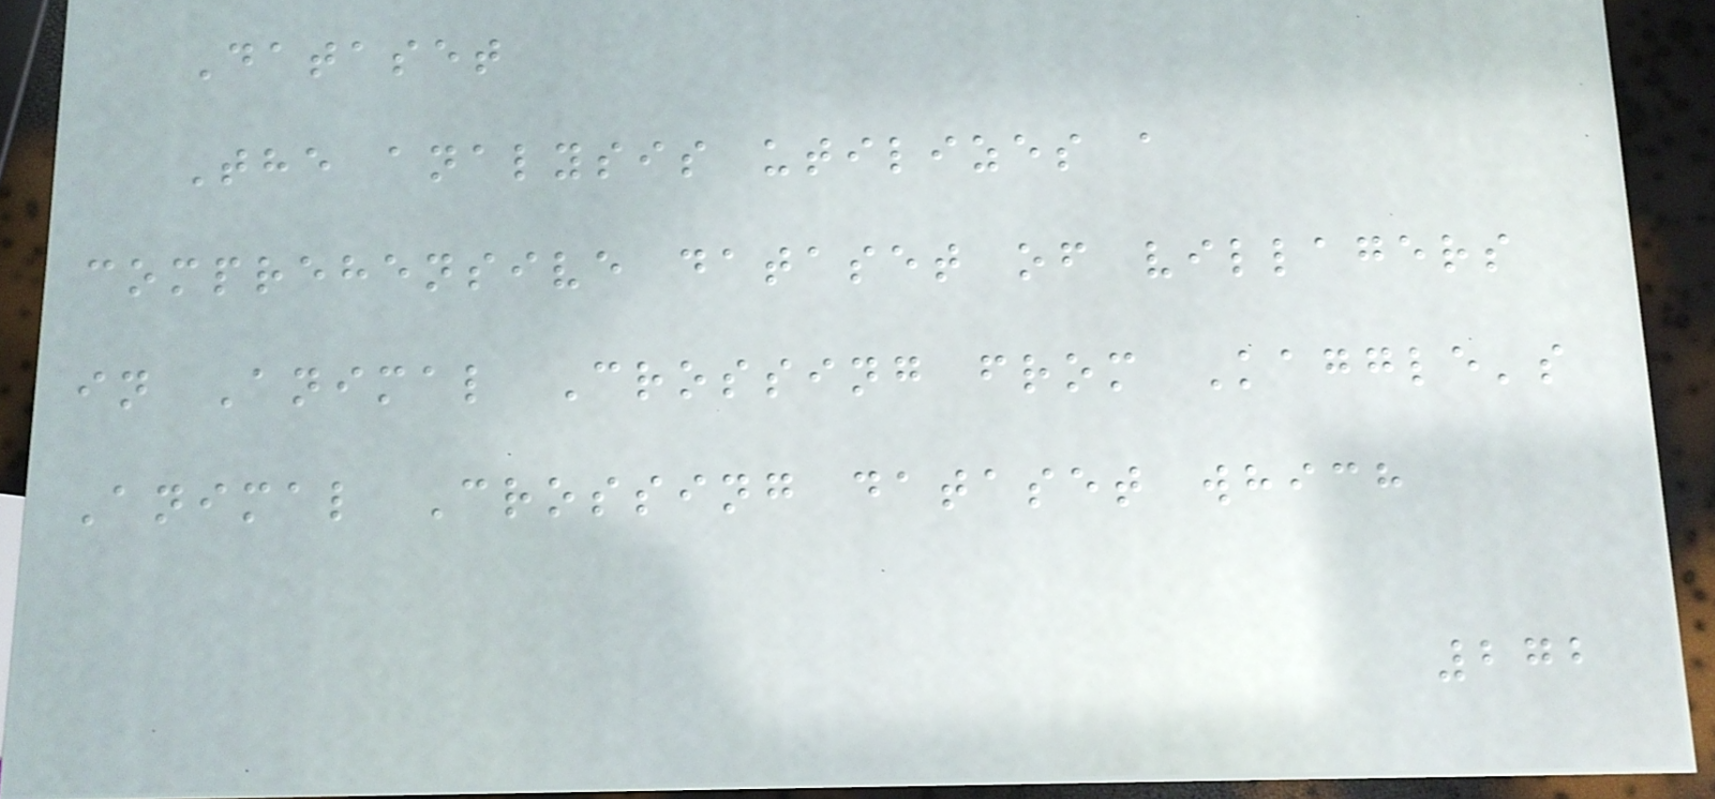Dataset
The analysis utilizes a
comprehensive dataset of villagers
in Animal Crossing from Kaggle's
Animal Crossing dataset which
272
